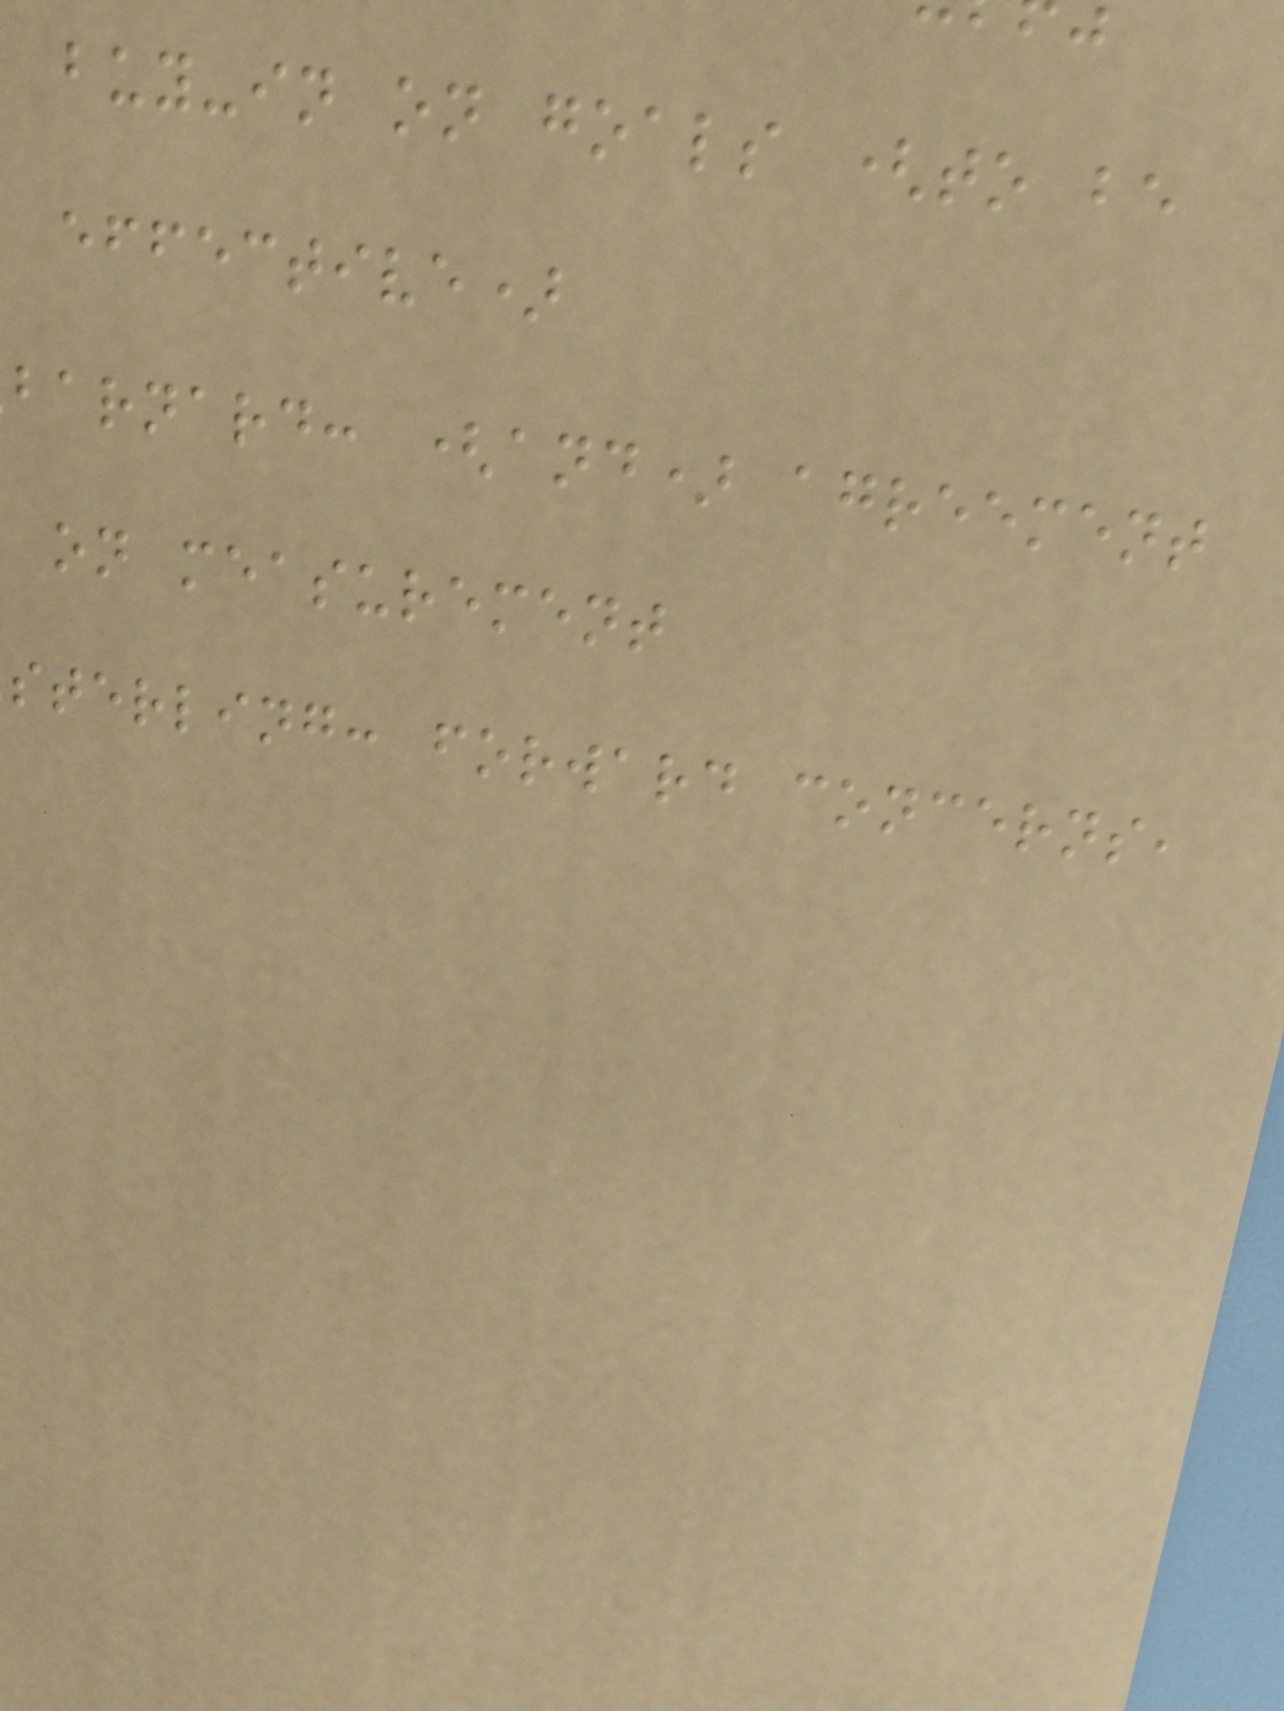buy-in on goals (to be
effective)
barnard: (and) agreement
on measurement
sterling: forward concerns,
